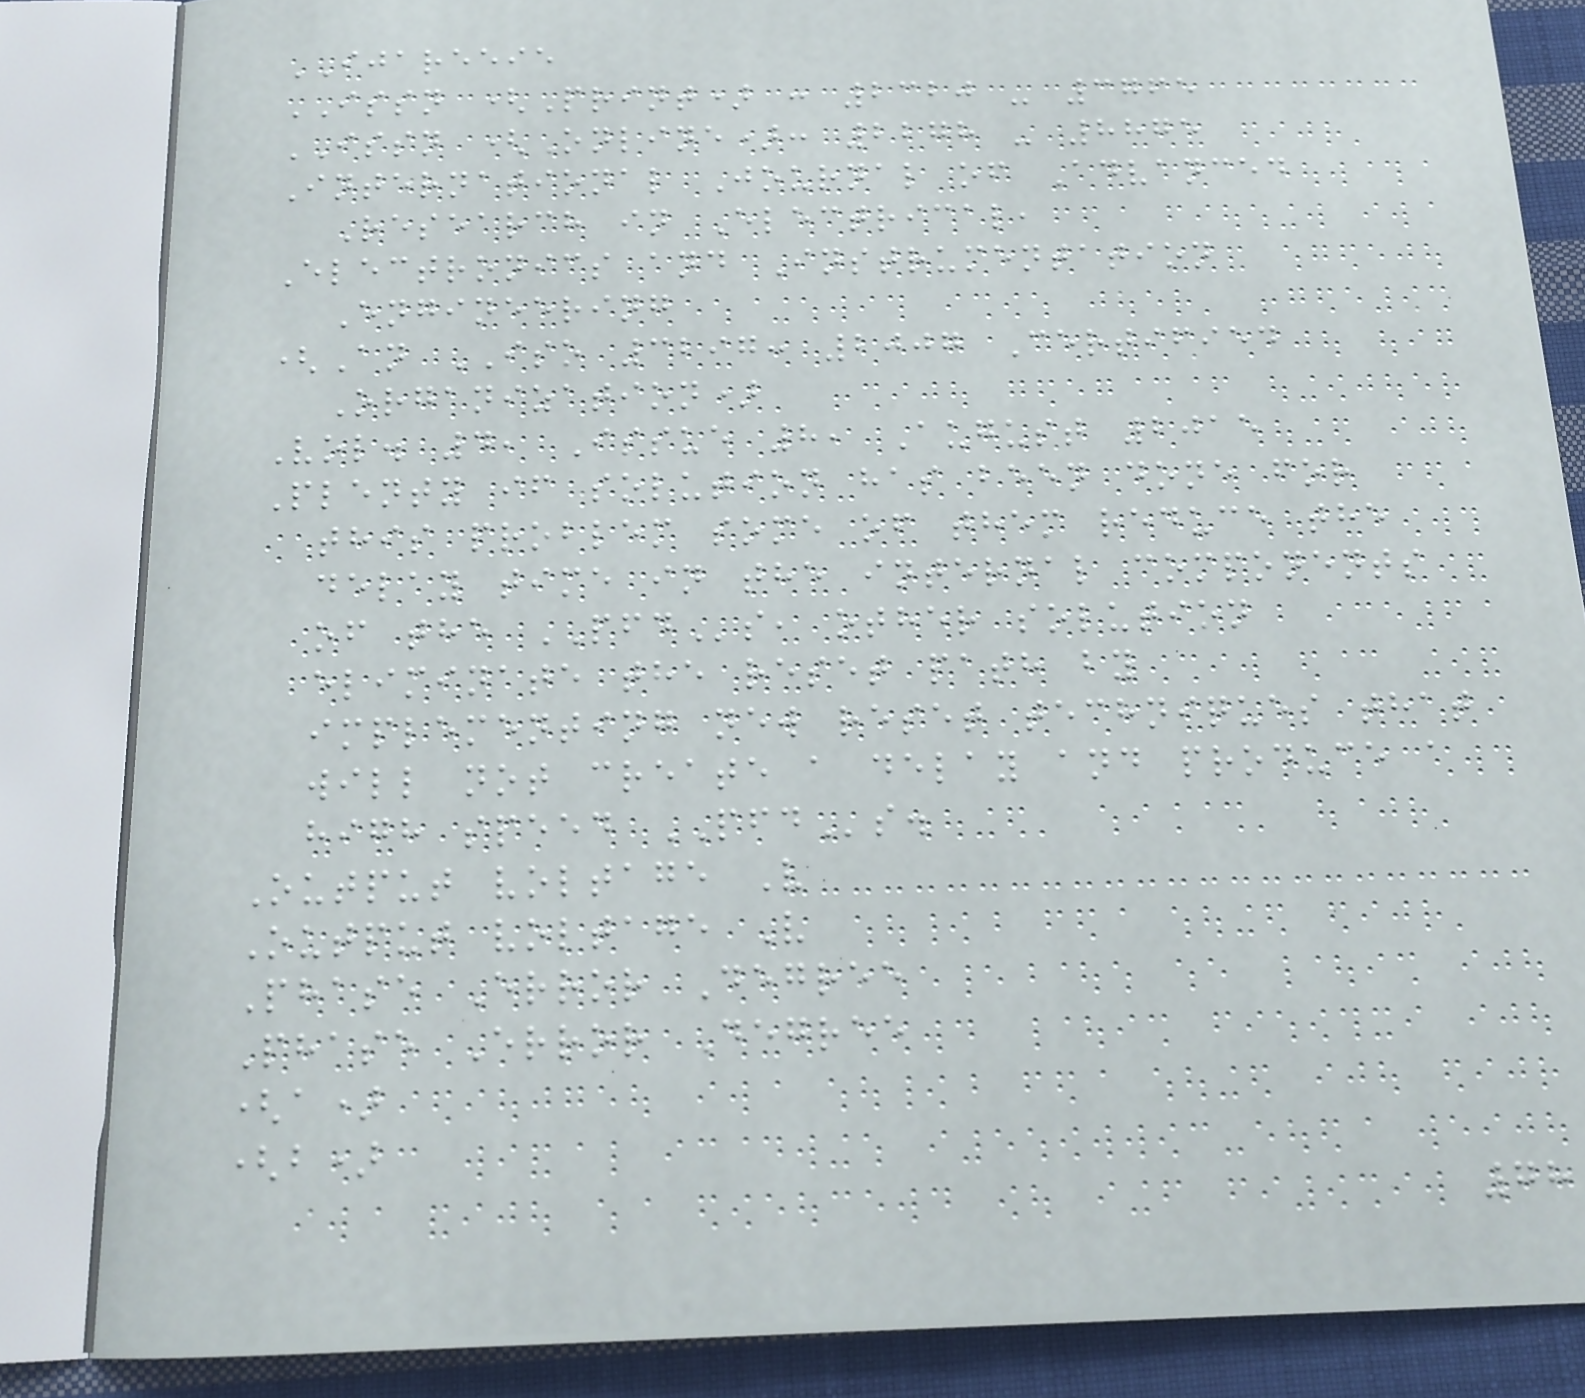IJAREEIE
ISSN (Print) : 2320 - 3765
ISSN (Online): 2278 - 8875
International Journal of Advanced
Research in Electrical,
Electronics and Instrumentation
Engineering
(An ISO 3297: 2007 Certified
Organization)
Vol. 4, Issue 8, August 2015
Plenty if solution has been done for
this problem some of them reduce the
delay time in the internal components
of the PFDs, other solution
eliminate the reset path by
implementing new reset techniques that
will not create a delay and produce a
high speed PFDs.
Output voltage V
Output voltage V
Phase Error Degree
Phase Error Degree
(a)
(b)
78
